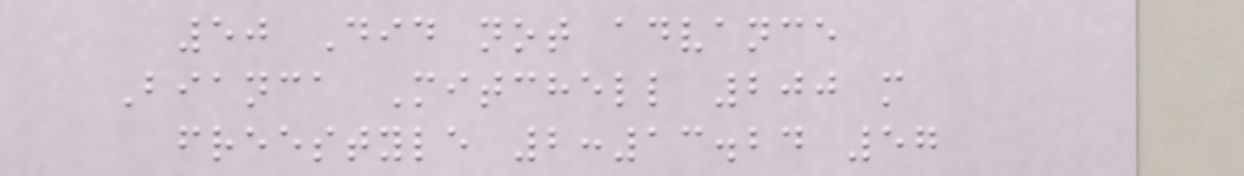50 Did not advance
Bianca Mitchell 200 m
freestyle 2:13.24 57
